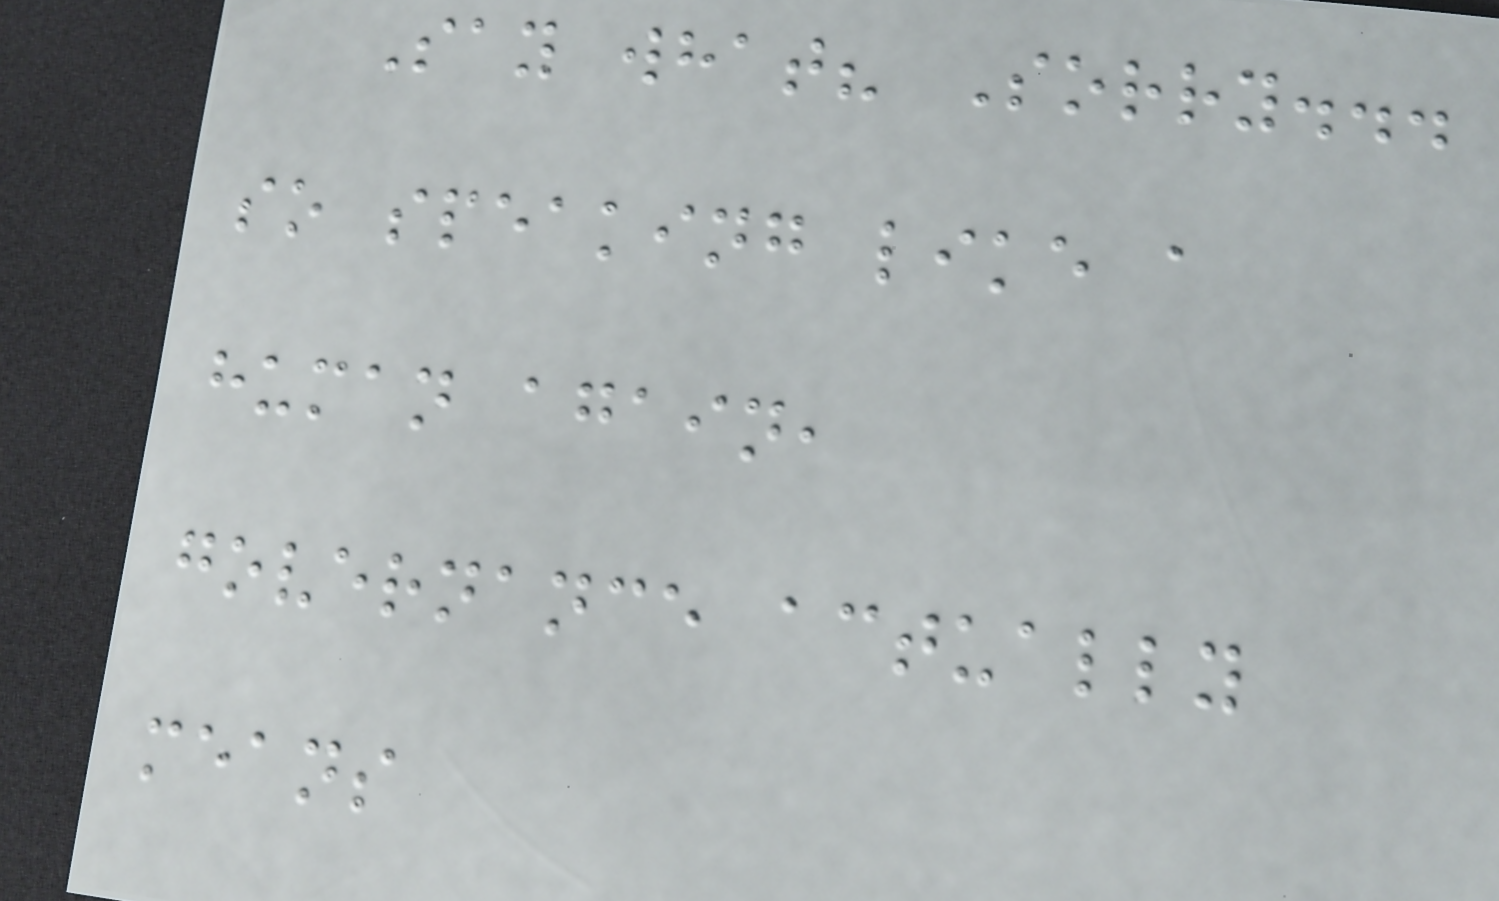Say what? Sorry...
so speaking like a
human again,
governance actually
means
